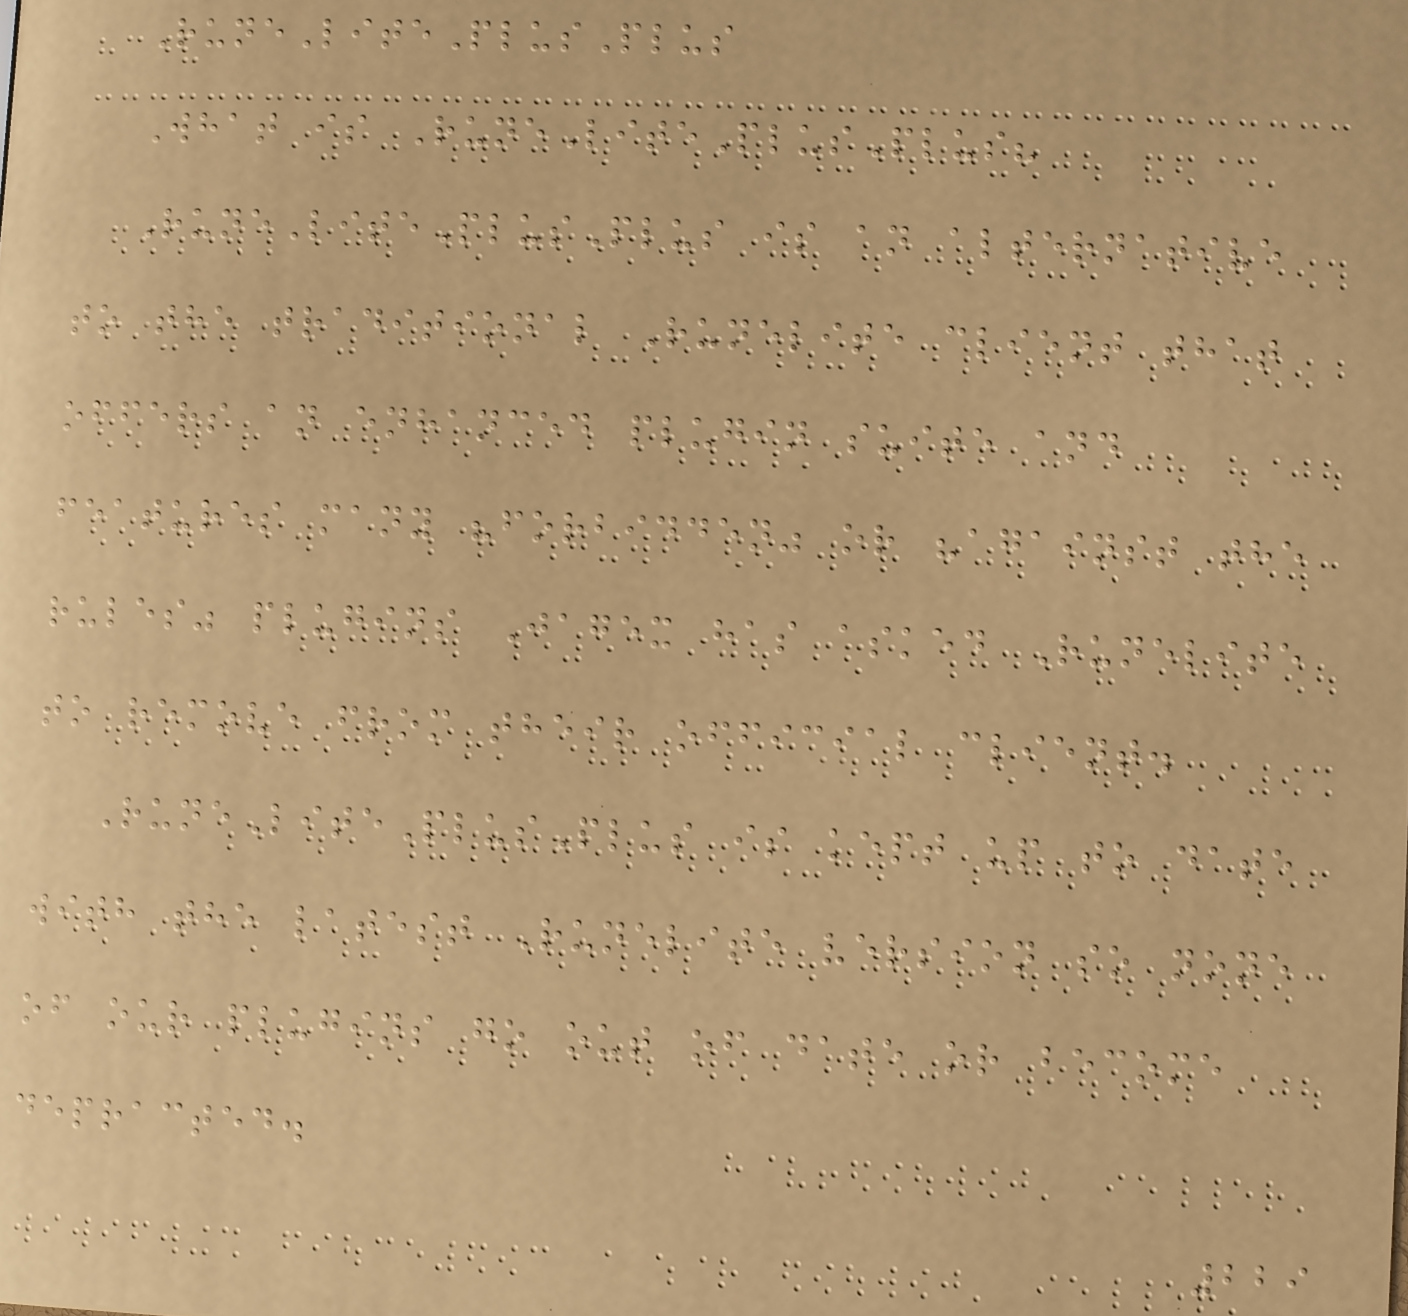RuneLitePlusPlus
What is RuneLitePlusPlus?
RuneLitePlusPlus is an alternative
to the traditional Runelite client that
offers an enhanced plugin suite and
features many "forbidden" or "against the
rules" plugins Jagex has asked Runelite
to remove from their official client.
RuneLitePlusPlus is kept up to date
with the latest Runelite version so none
of our plugins go out of date or become
depracted.
229
